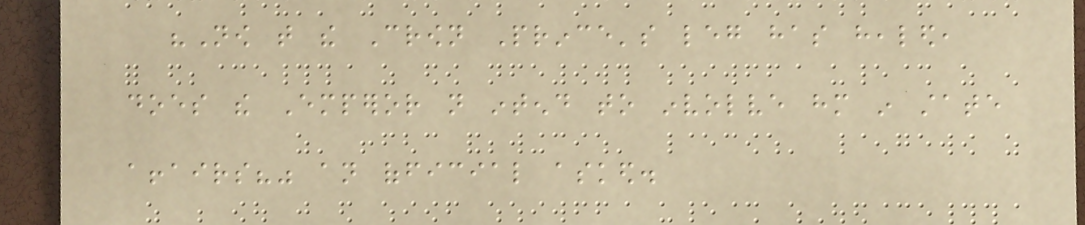"Now that the Crown Prince's leg has healed,
does the Emperor not intend to involve him in state
affairs?" an official asked.
